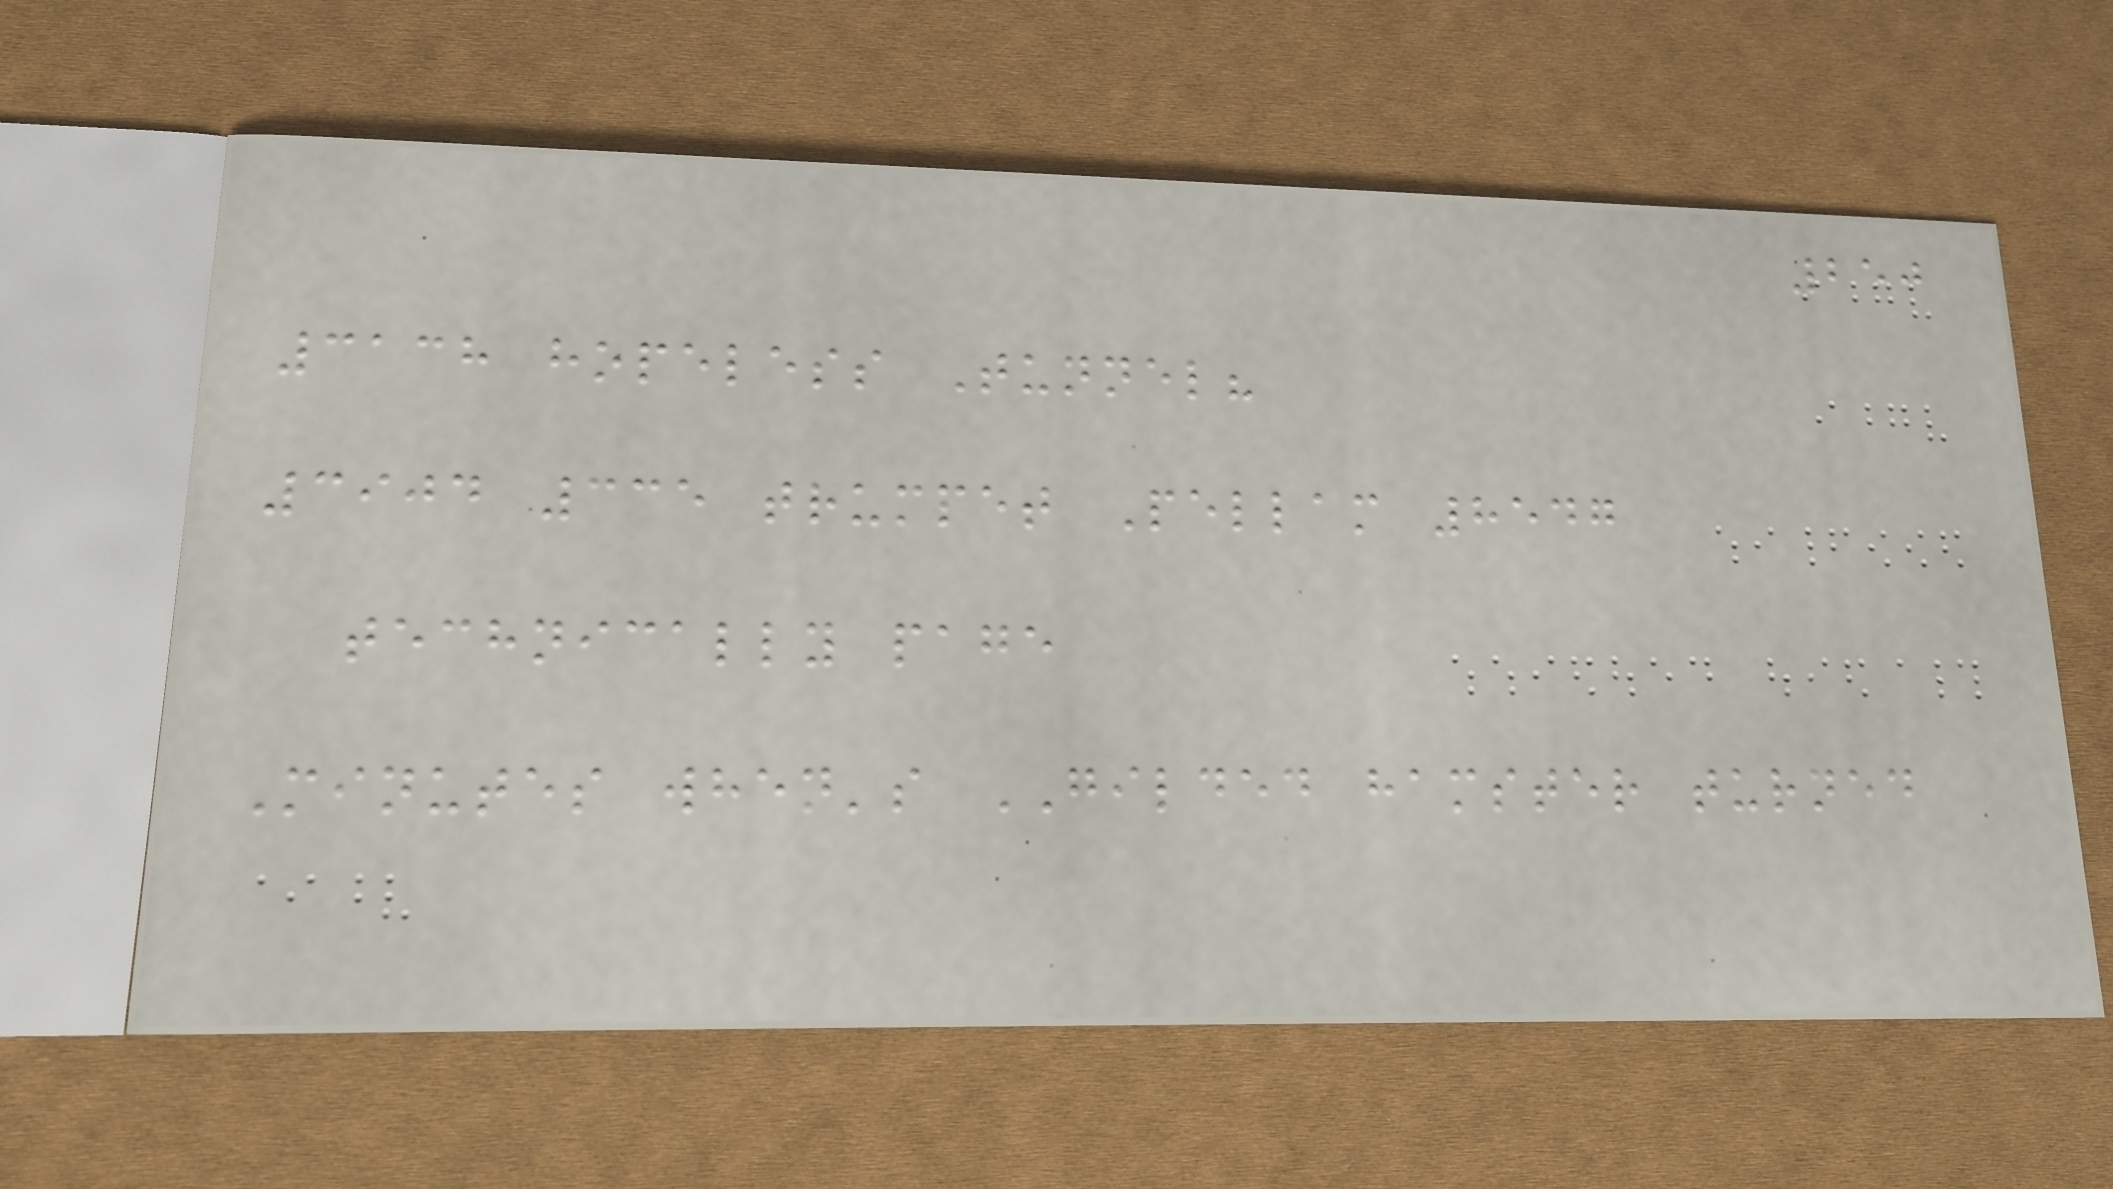250
3138 hopeless Tunnel?
3904 335 trumpet Pellam 8547
technically page
Minutes when's GILDED hamster turned
